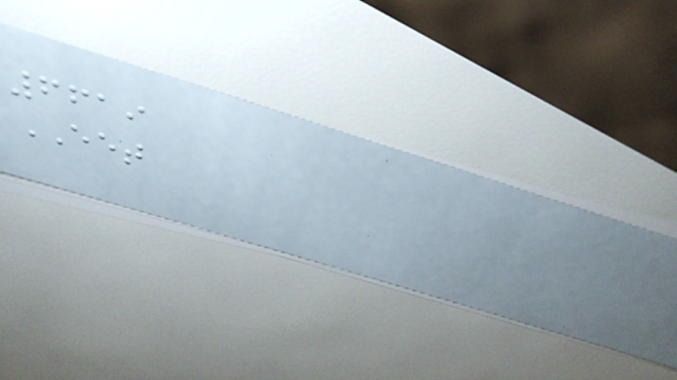6619
EET
